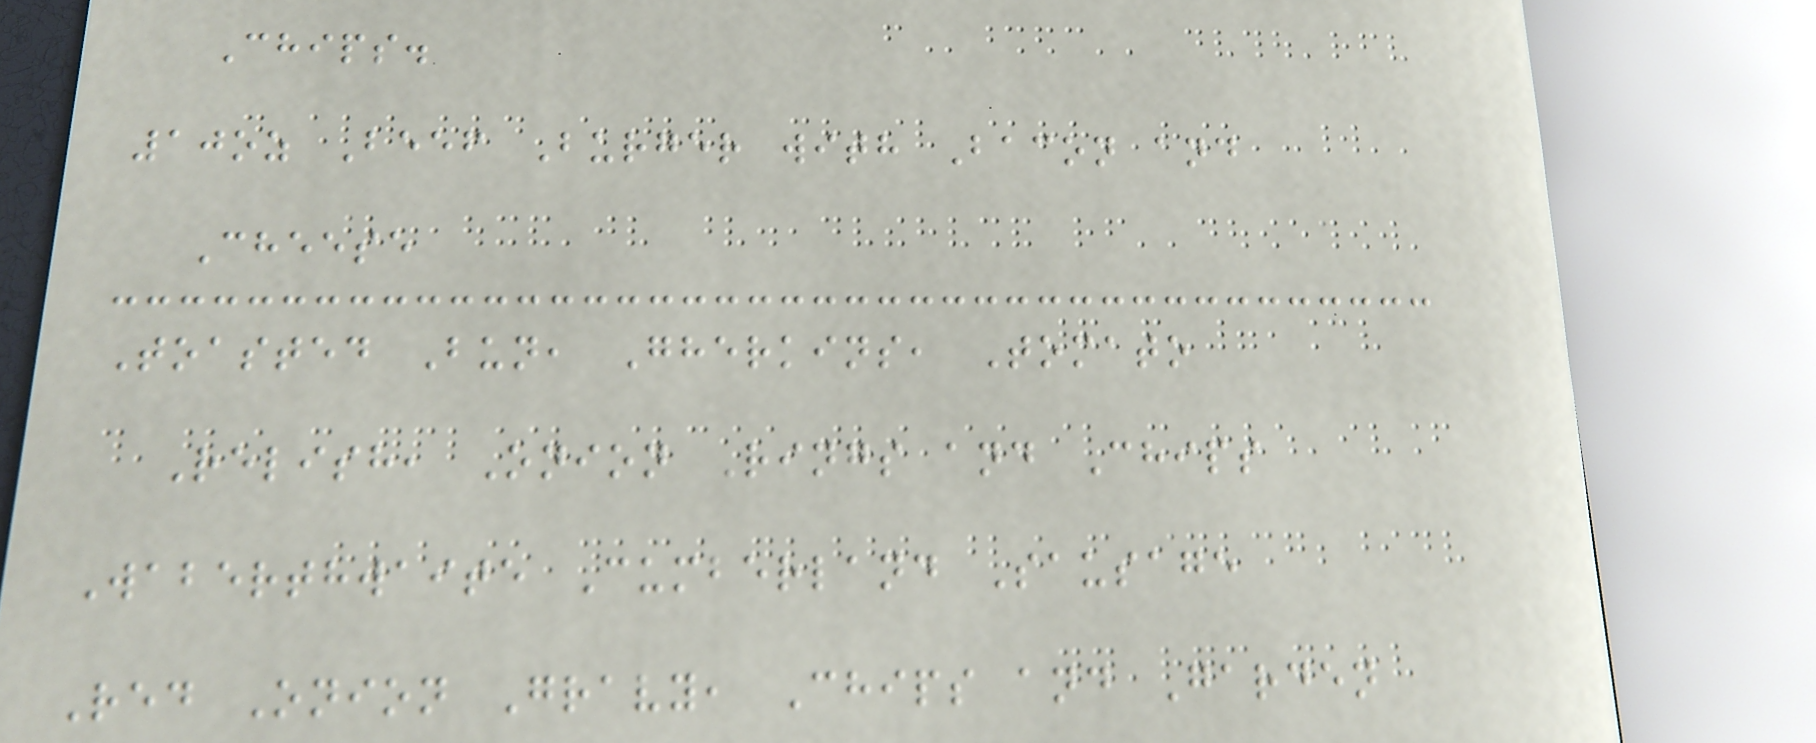Chips.
10oz Beef Burger with Bacon and
Cheese
Toasted Bun, Gherkins, Tomato
Relish, Onion Rings and Chips
Waberthwaite Cumberland Sausage
Red Onion Gravy, Chips and Garden
